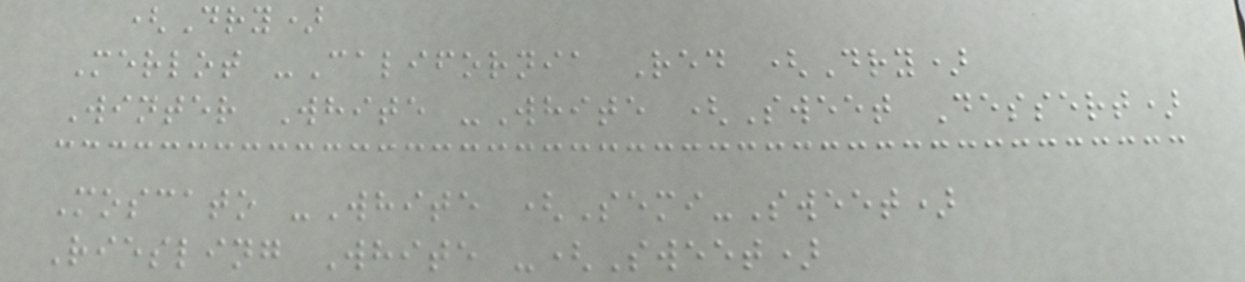(Dry)
Merlot -California Red (Dry)
Winter White -White (Sweet Dessert)
Moscato -White (Semi-Sweet)
Riesling White -(Sweet)
